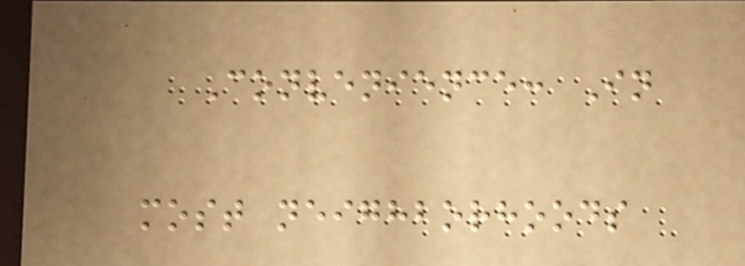Convenience: In
most neighborhoods
